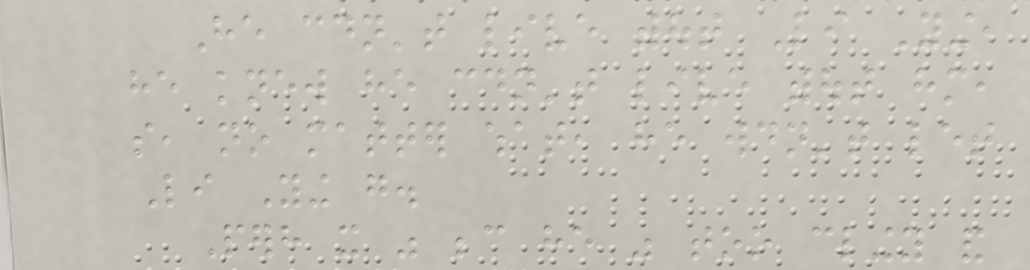He couldn't live without Li Ying,
he knew he couldn't live without him,
so, no matter what, he wouldn't let
Li Ying go.
Perhaps it was because he was too clingy and
